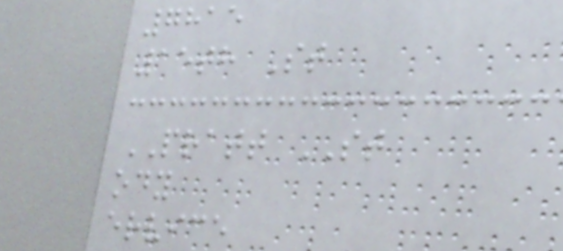7815
15th St
PRATT ST
ody
ervice
